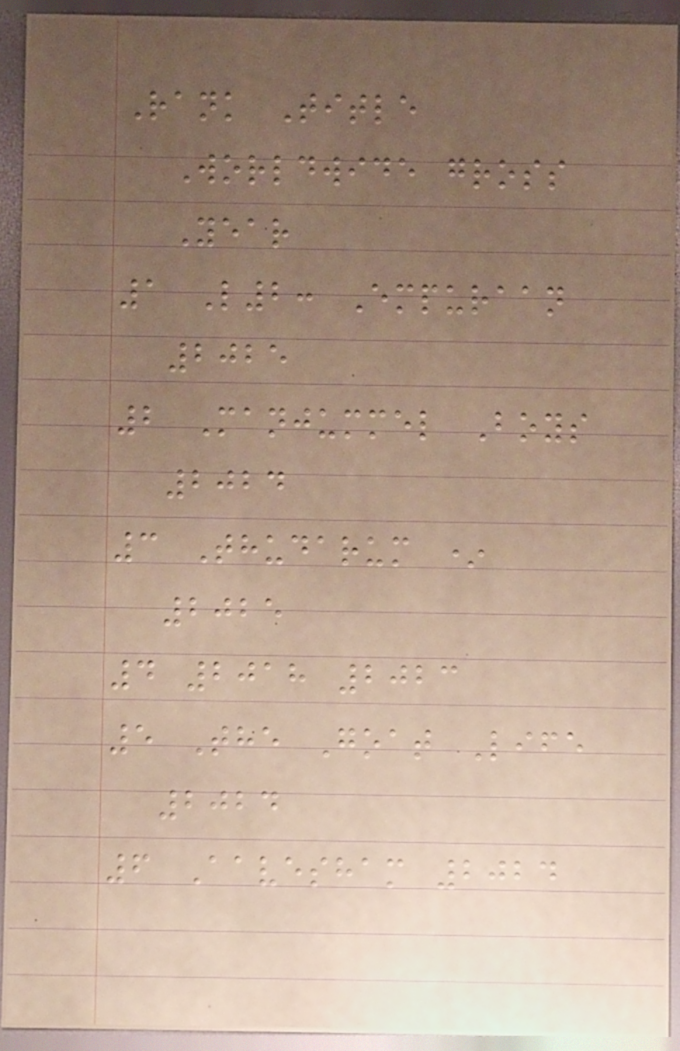Rank Title
Worldwide gross
Year
1 L2: Empuraan
2025
2 Manjummel Boys
2024
3 Thudarum *
2025
4 2018 2023
5 The Goat Life
2024
6 Aavesham 2024
